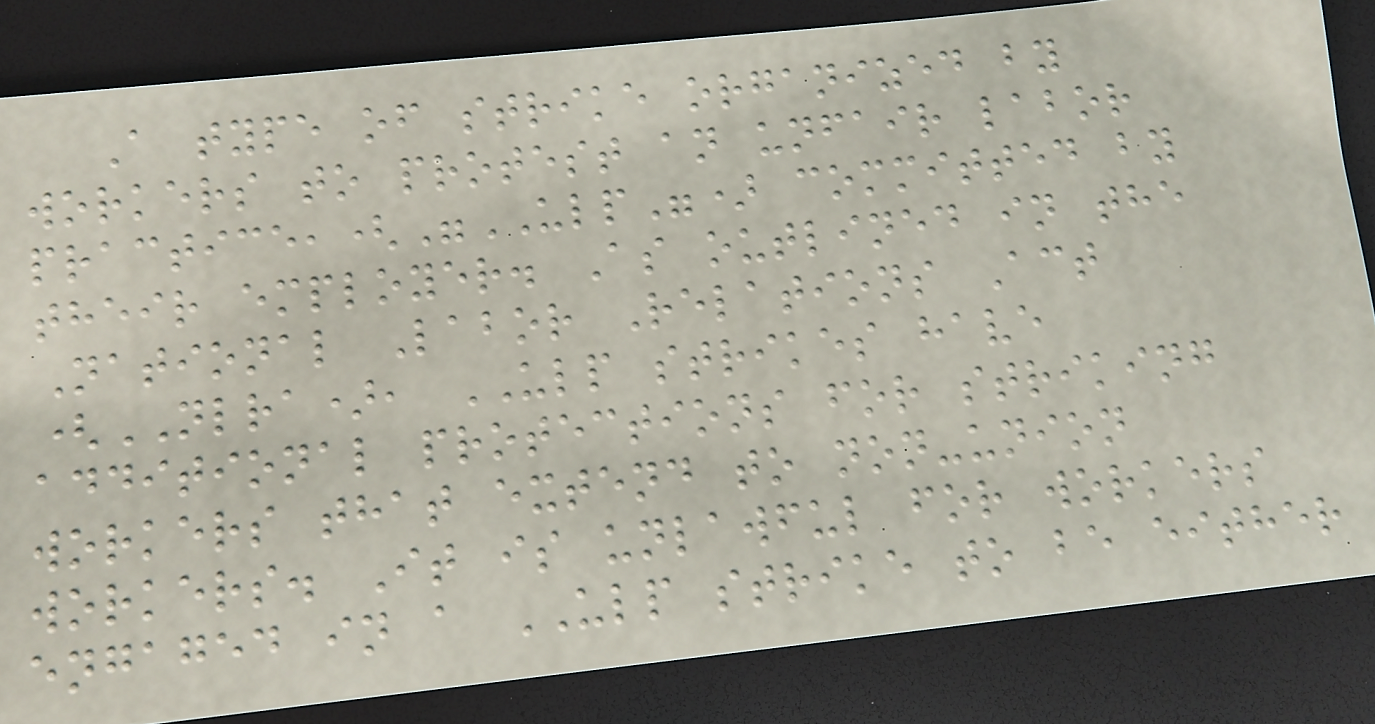A type of strike organized by
workers to protest an unfair labor
practice,("ULP") committed by
their employer. As outlined in the
National Labor Relations Act
(NLRA), ULP strikes have
additional protections for striking
workers that extend to non-union
workers. It is unlawful for workers
engaged in a ULP strike to be either
